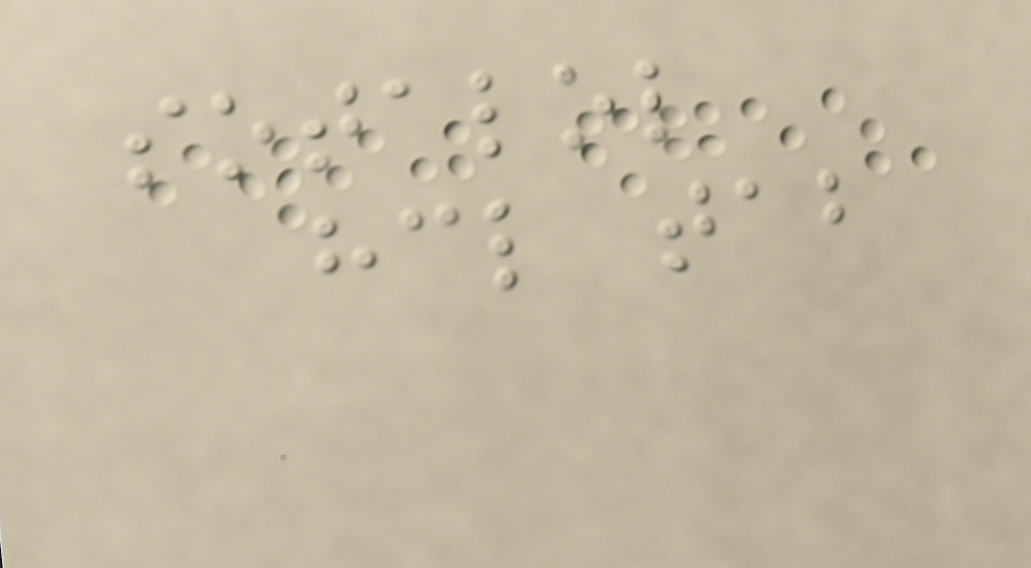sotalol
hcl tab
